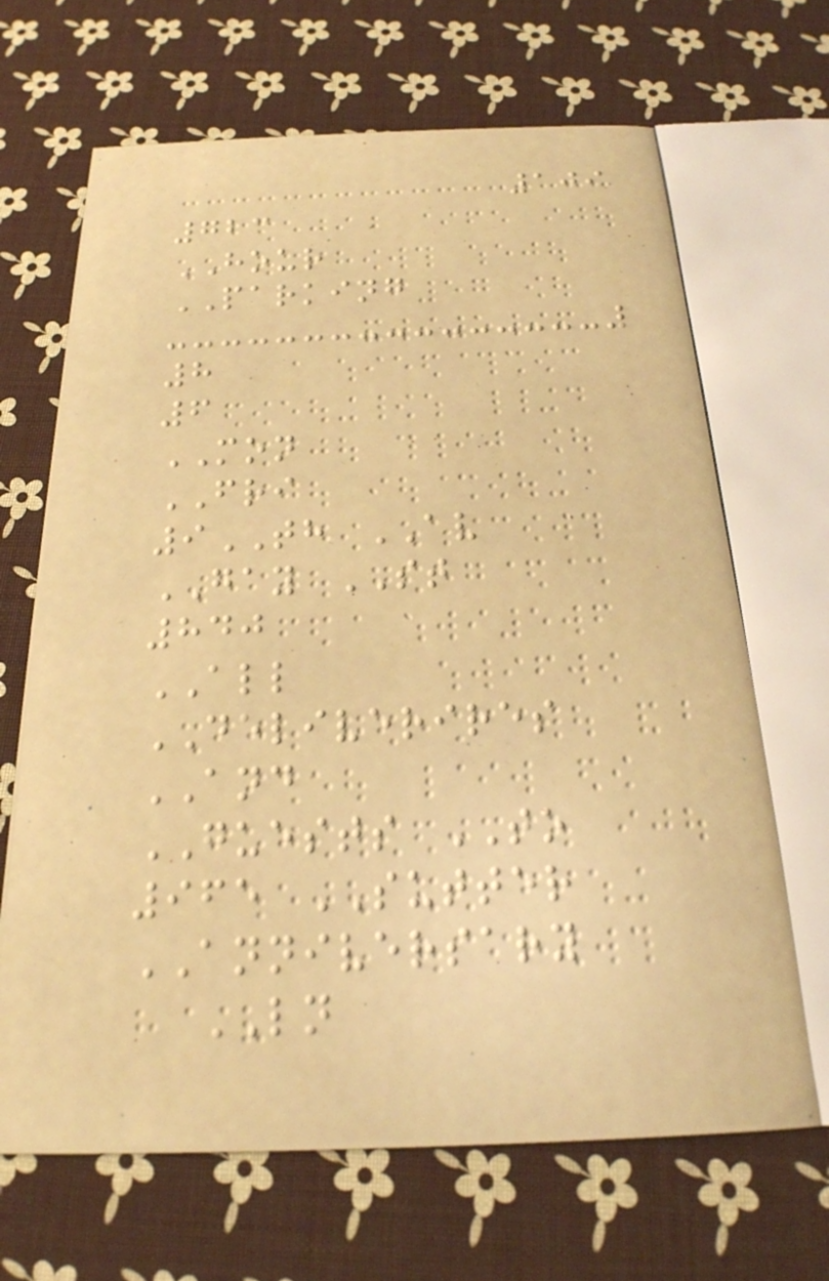109
723
HOUR
PARKING
8
6
MON
FRI
9TH AV
GAY ST
840
ALL
DELIVERIRES
AND
GUESTS TO
965 SUTTER
ANNIVERSARY
LN
